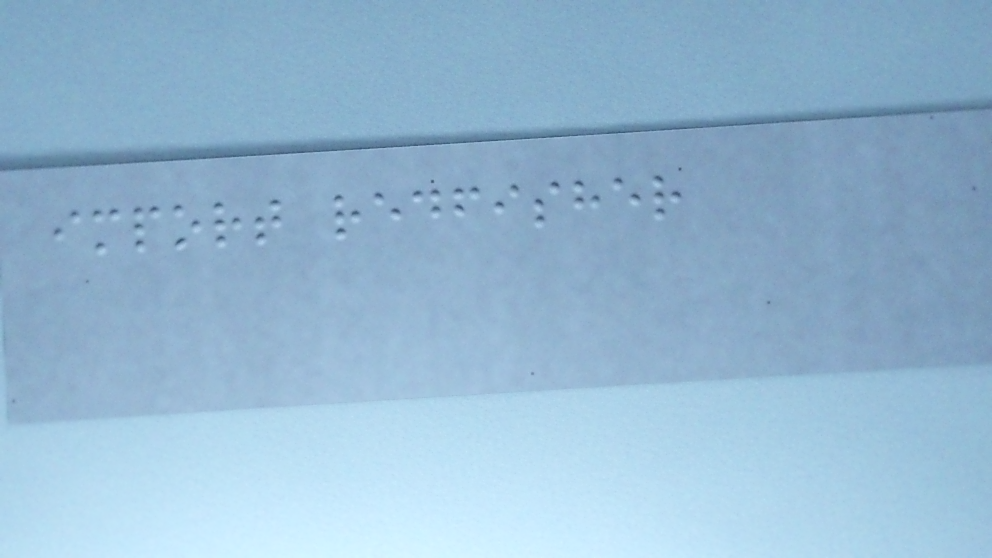import redfisher
